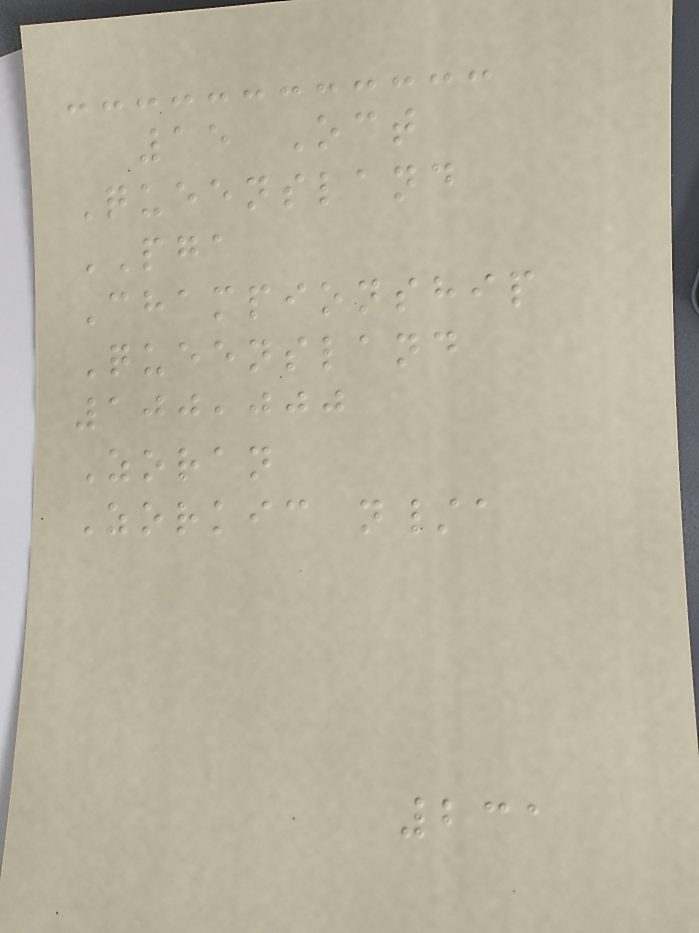15 Oct
Queensland
PGA
Championship
Queensland
100,000
Zoran
Zorkic n/a
231
